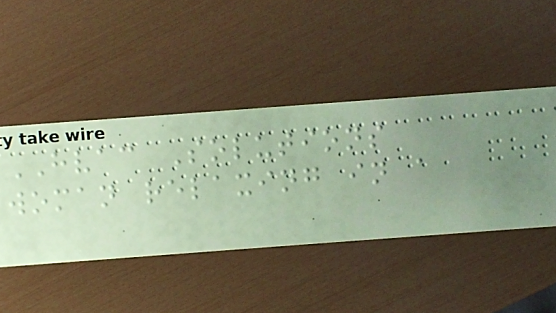HVAC Solutions
woman relaxing in a
